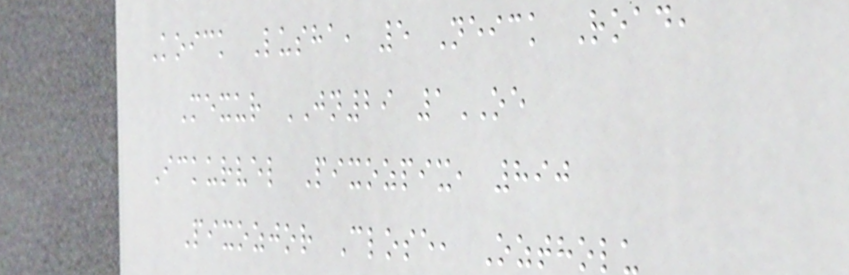Koick Lusha, 5 Neick Road,
Mexur JN29 1OE
Ickurvel Pixozpix, 890
Pixozjor Close, Oztholu
